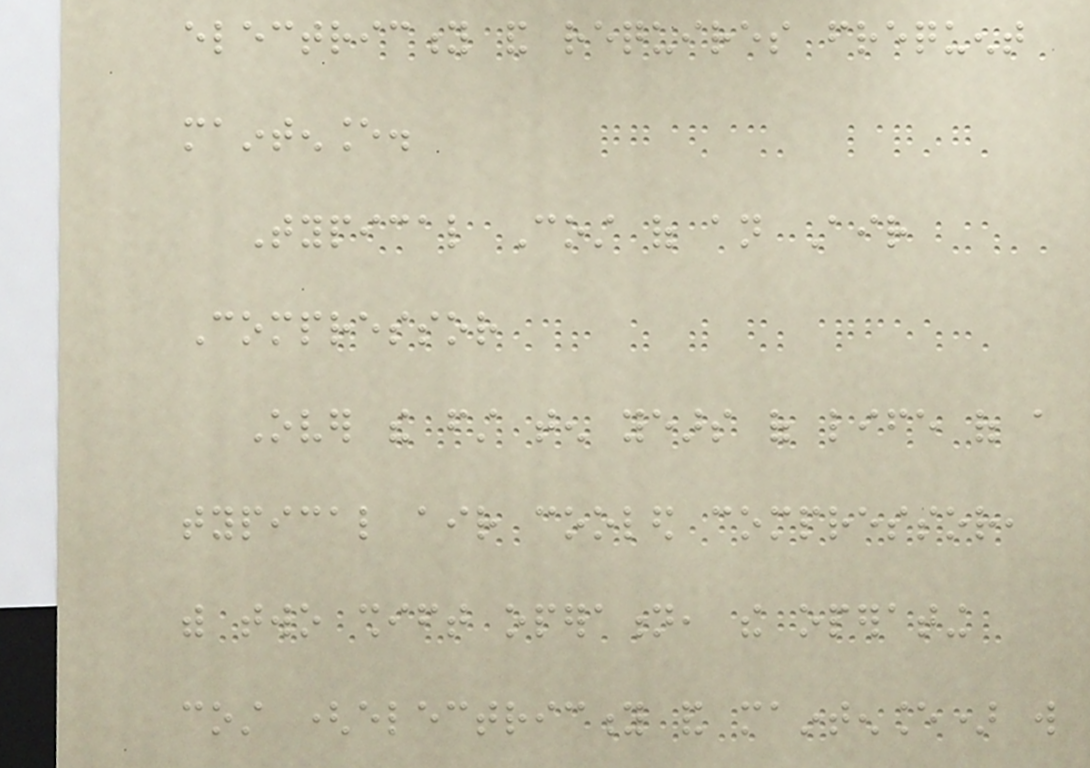electricity and requires frequent
maintenance.
Typical Cost of an Air
Compressor
Over the first ten years of life of a
typical air cooled compressor,
with two shift operation, the operating
cost (electricity and maintenance) will
